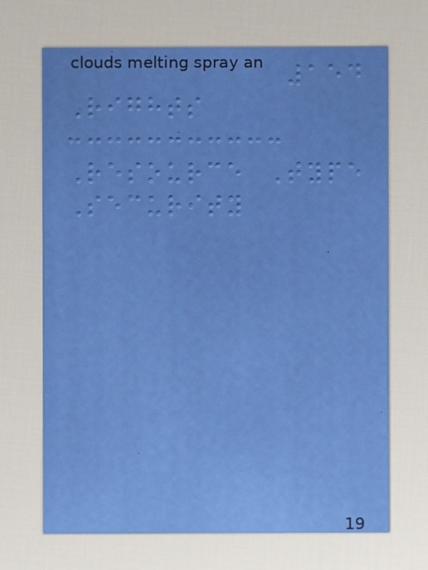154
Rights
Resource Type
Security
